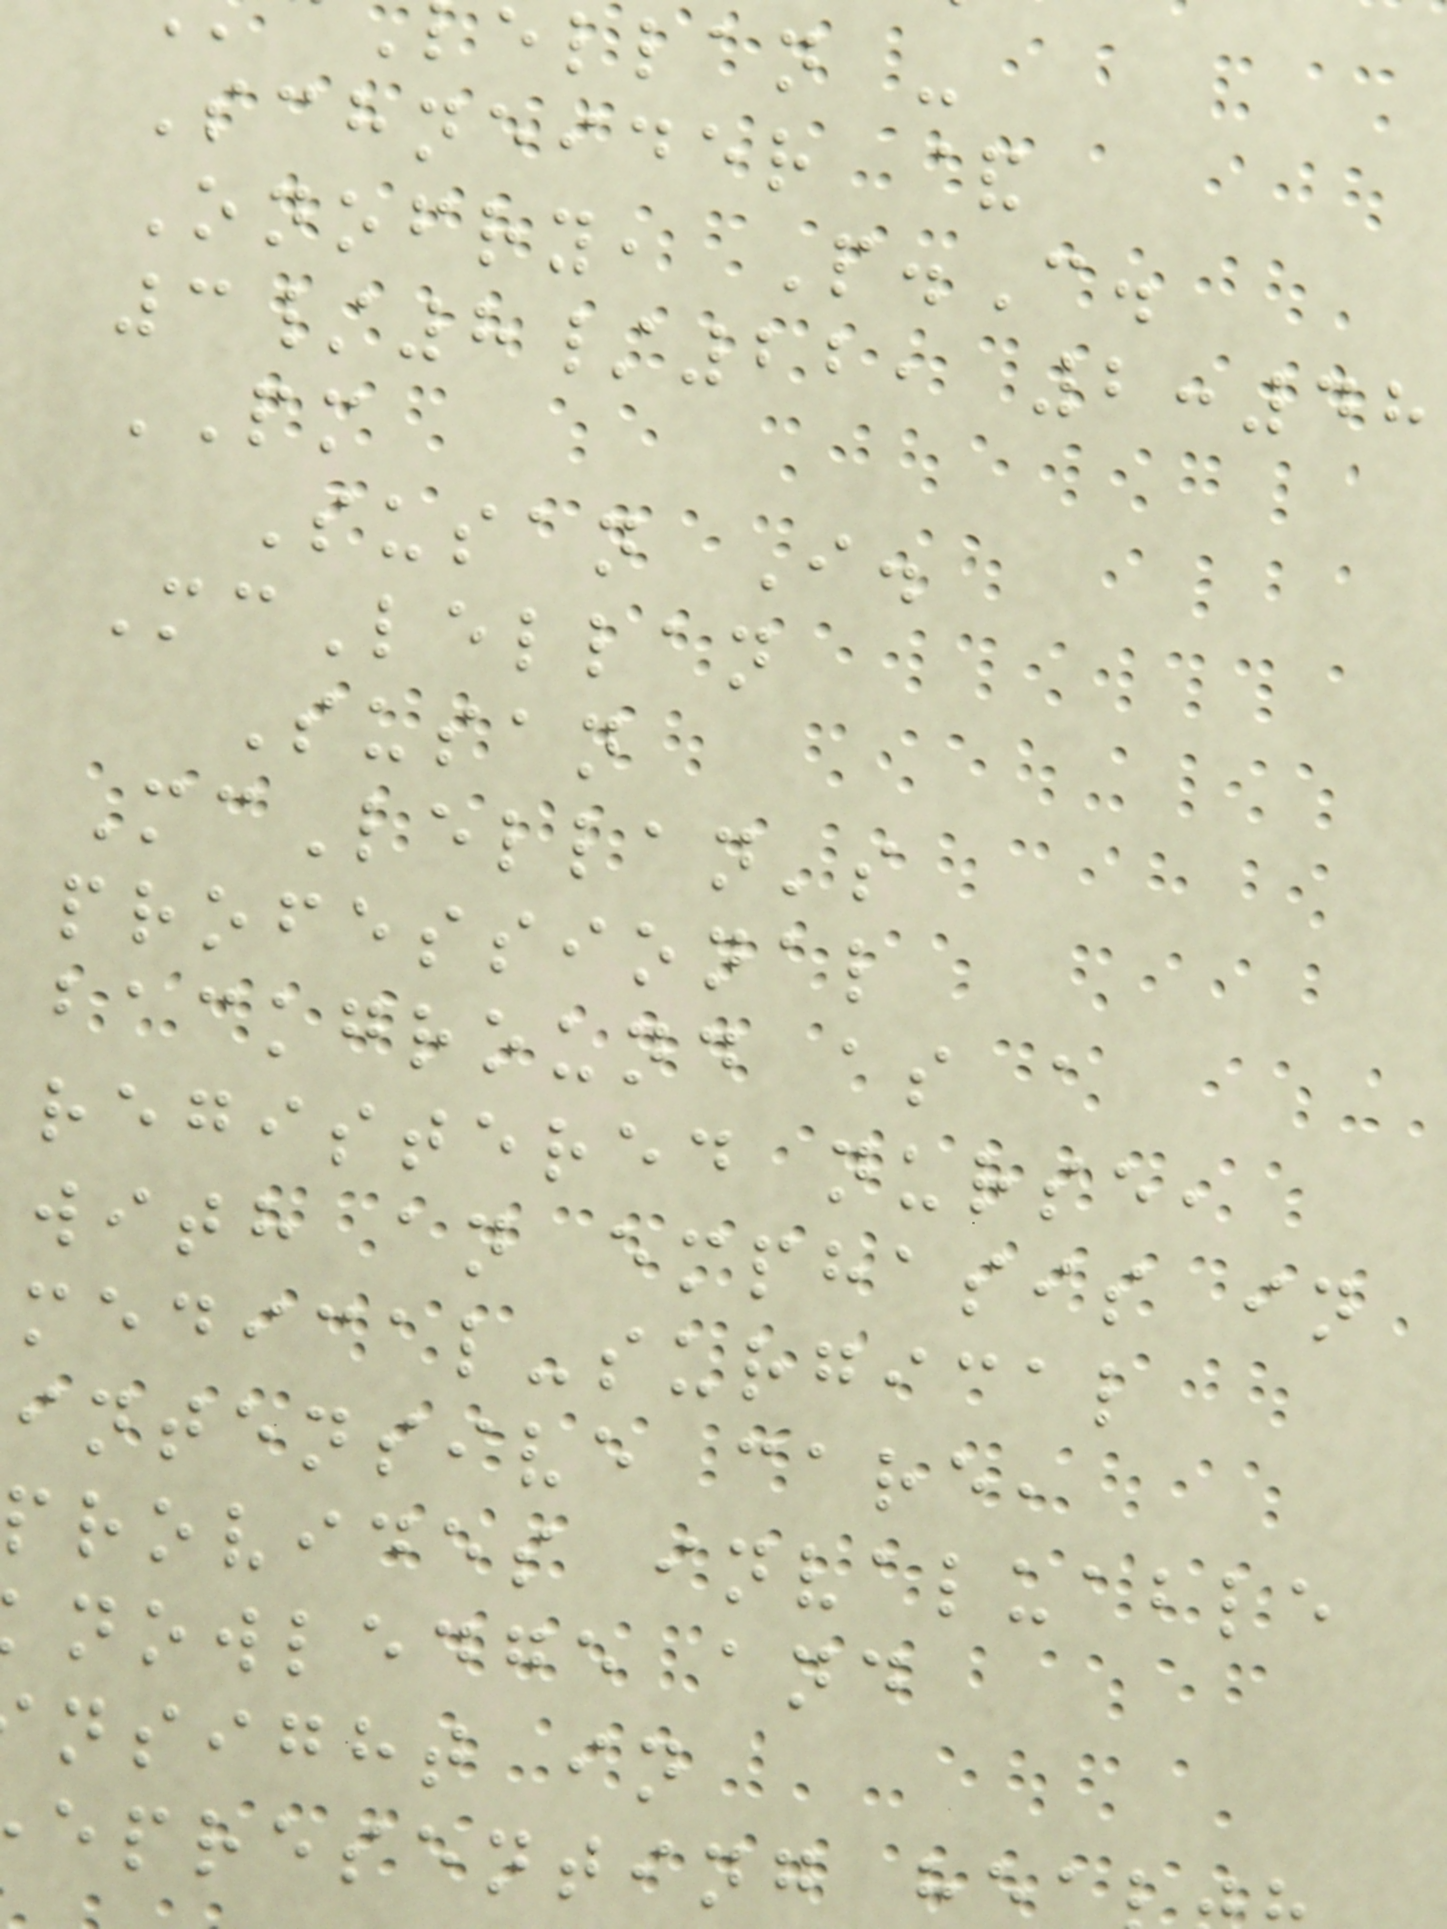ellan -
Schneider &
Onofry, P.C.
3/8/22, 2:48
PM
Susan I.
McLellan
Susan
McLellan's
professional
background as a
registered nurse,
with an emphasis in
medical-surgical
intensive care,
provides invaluable
nowledge and
nsight in
epresenting he
